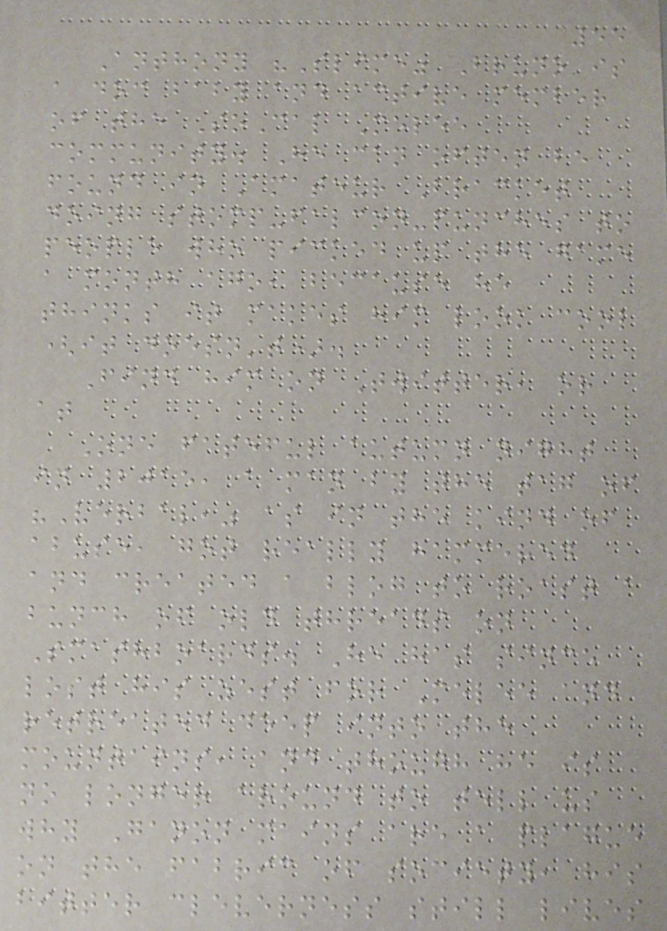55
Anthony "Slime" Bruno is
a doc baby and active member
of the SoCal Melee
community. He can often be
found in Amateur Bracket
doing stomp-falcon-punches to
people who picked up the game
a month ago, because he
thinks it makes him look cool
(it doesn't).
Find him on Twitter, or
at
One fateful autumn night
in 2015, a man by the tag of
"Verbal," as in the kind of
abuse, got really hammered
and created a blog to roast a
bunch of old threads on
Smashboards. He has since
lost his zest for Melee and
retreated deep into the
mountains, and though he is
no longer around to tell us
why Ganon mains are a plague
on the fabric of society, his
bitter cleverness still lives
